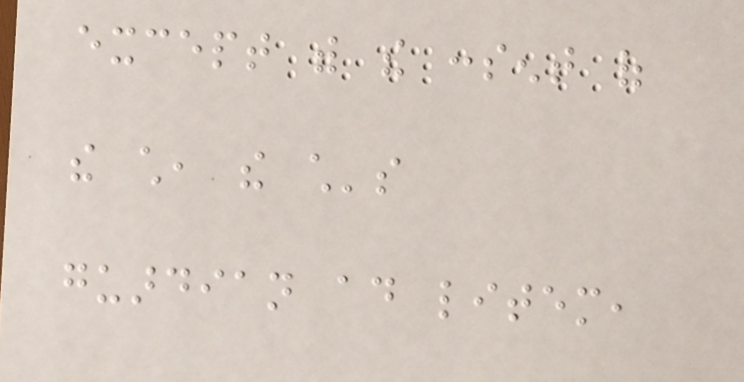except with the consent of
the child, the child's
guardian ad litem,
